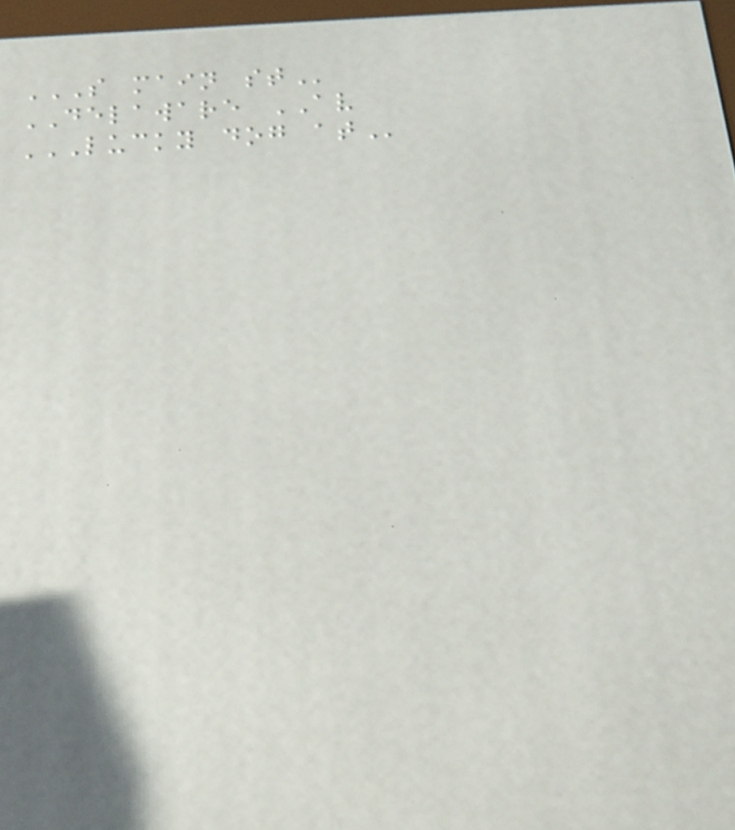S MAIN ST
DELAWARE AV
LUCKY DOG AT
